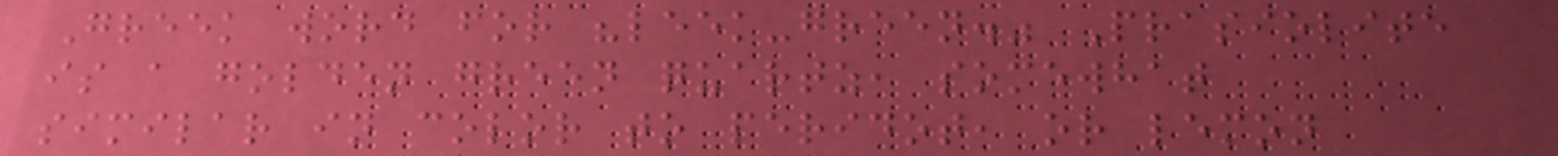Greek word for "leek-green." Prasiolite
is a golden green quartz, somewhat
similar in color to peridot, or lemon
